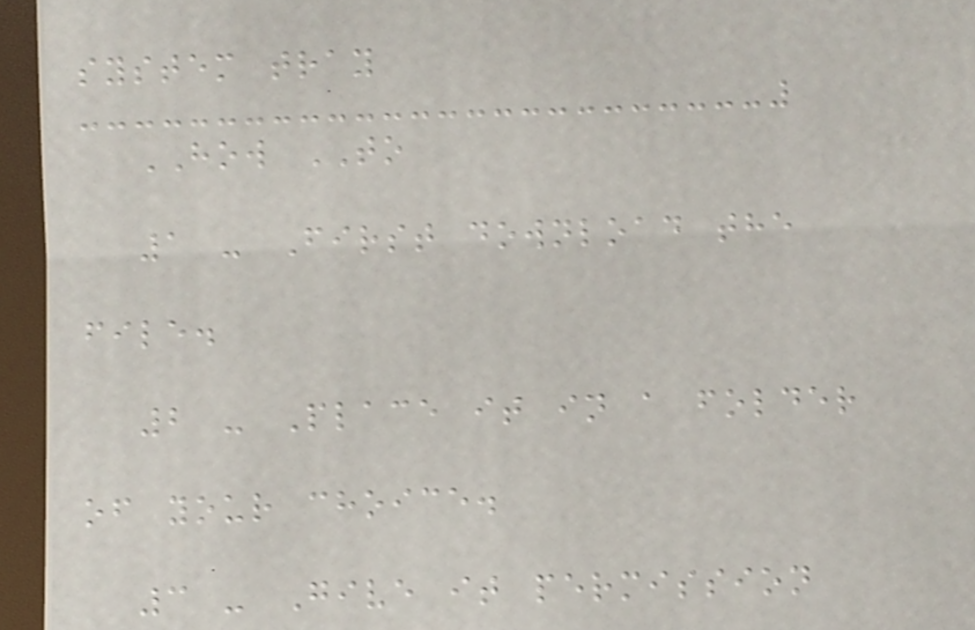system tray
HOW TO
1 - First download the
file.
2 - Place it in a folder
of your choice.
3 - Give it permission
